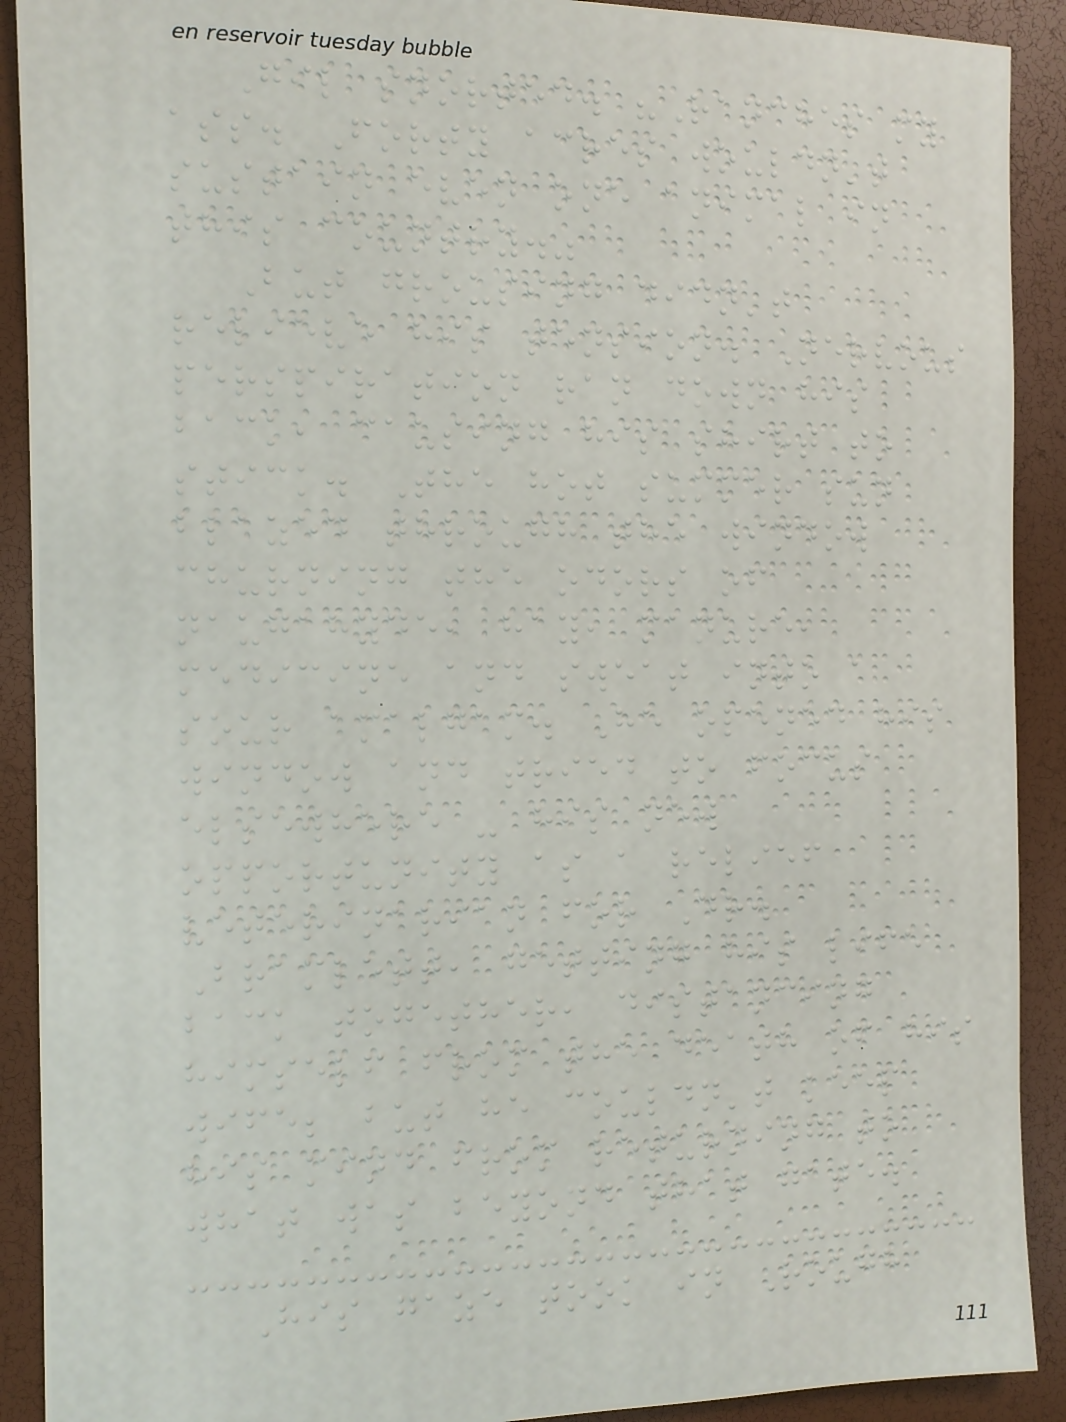Gil snorted. "Ranches my
ass. Forty acres wouldn't
sustain even one animal in
this country."
But grousing didn't
relieve his tension. Nervous
perspiration ran down his
back, causing his shirt to
stick. The hot summer sun
blazed through the window
churning the odors of
naugahyde, hay, manure,
medicine and sweat into a
sour amalgam. He opened his
window and tried to focus
elsewhere - his new
opportunity as a relief
veterinarian for Dr.
Bramlett, getting his life
back together, distancing
himself from the death of his
wife; but he couldn't keep
his mind from returning to
what was beyond that gate.
His gaze took in Rough
